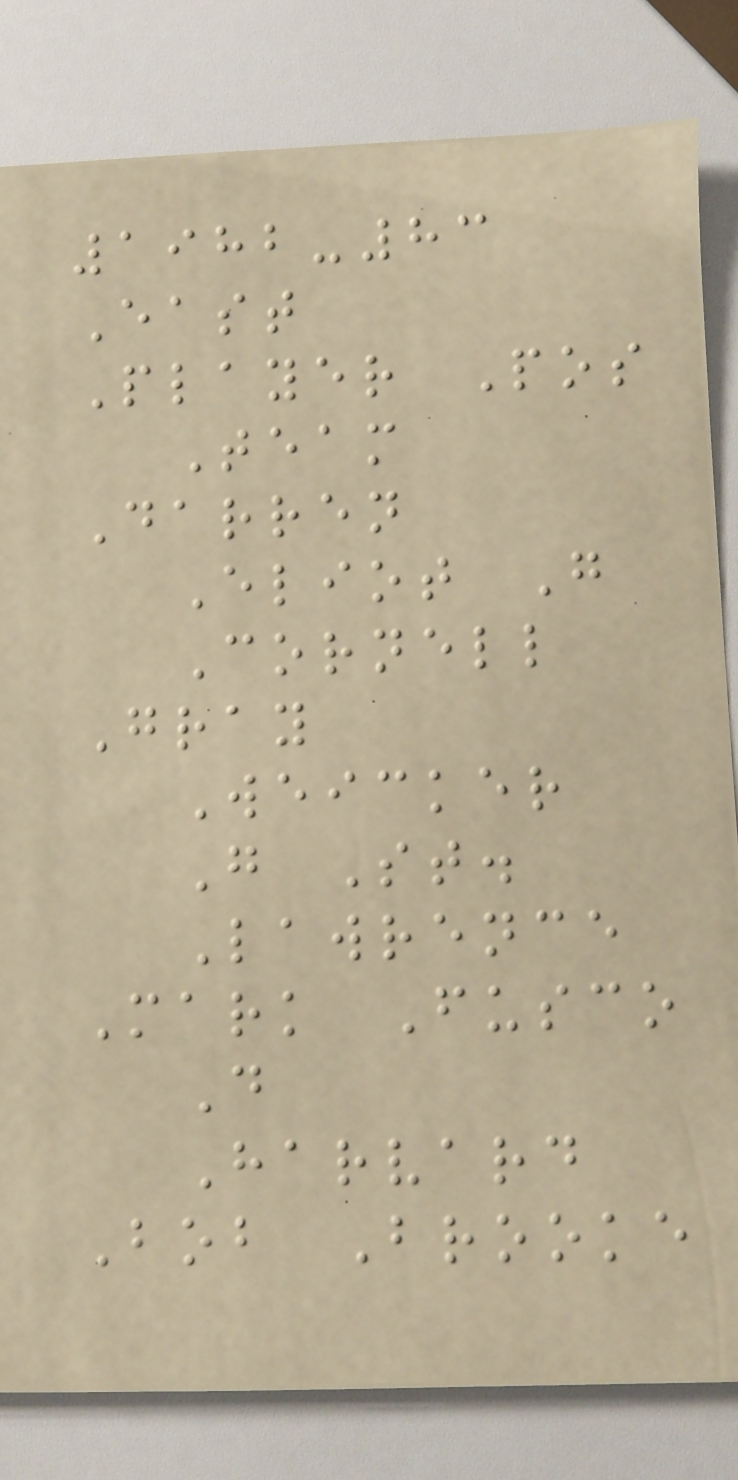1982-83
East
Player Pos
Team
Darren
Eliot G
Cornell
Gray
Weicker
G St.
Lawrence
Mark Fusco
D
Harvard
Bob Brooke
